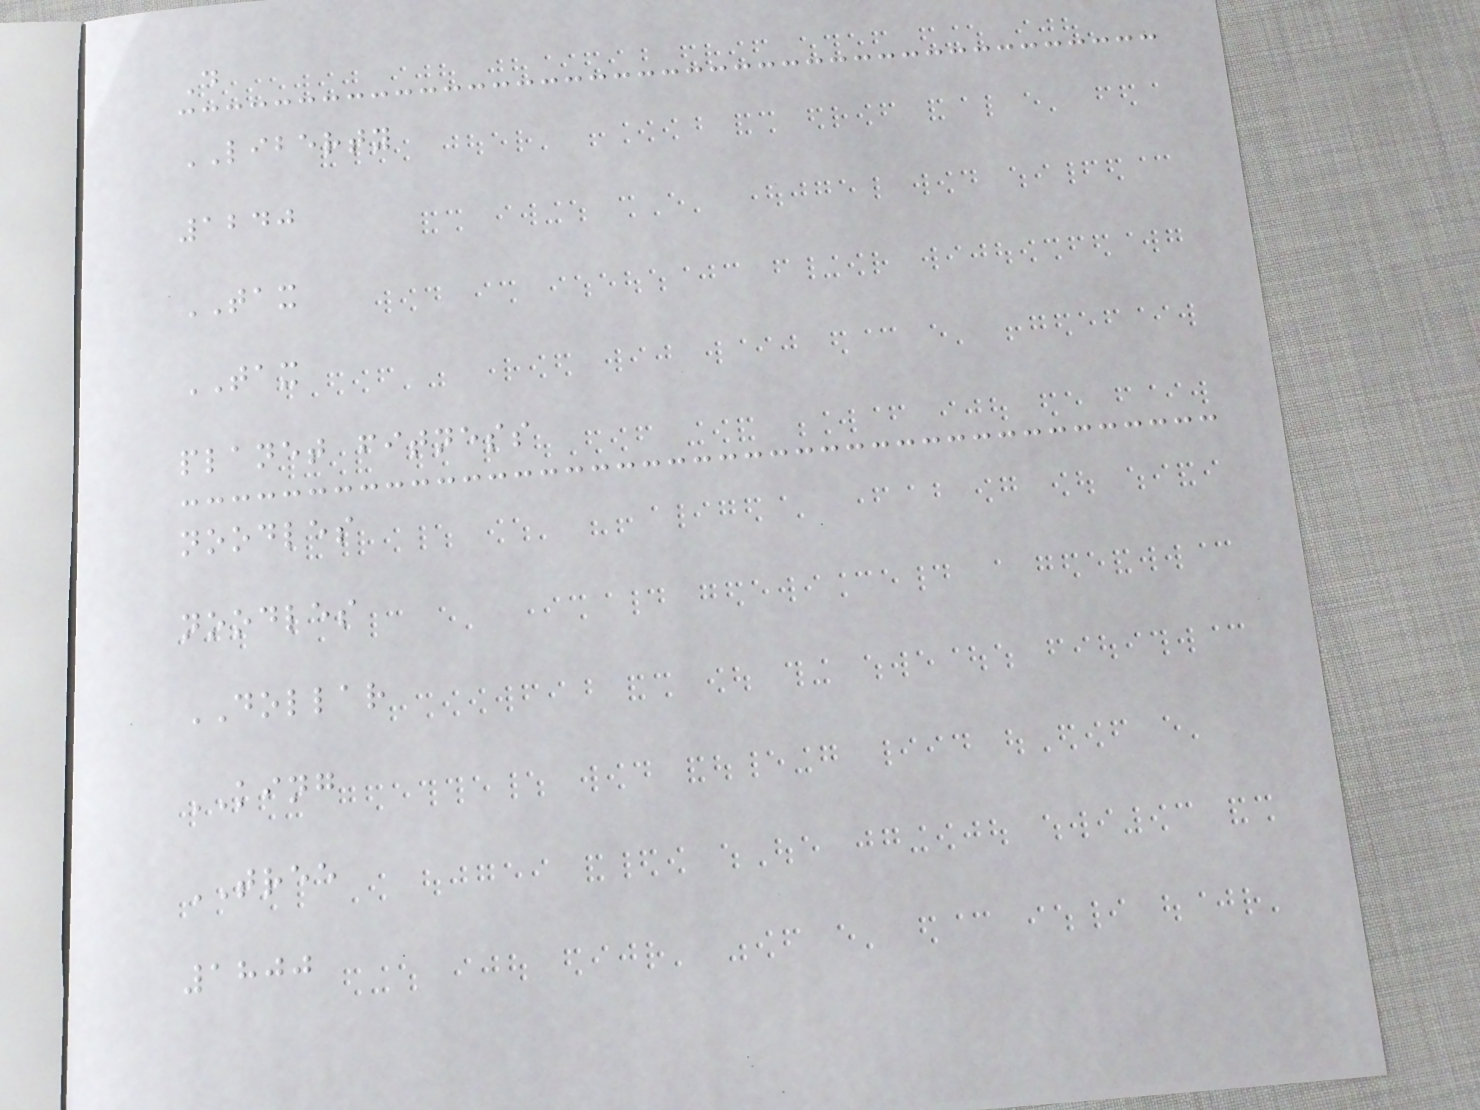D
LIBERTY
1240
TAX
TAX
planet fitness
noodles
noodles
DOLLAR
KING
TREE
1800
